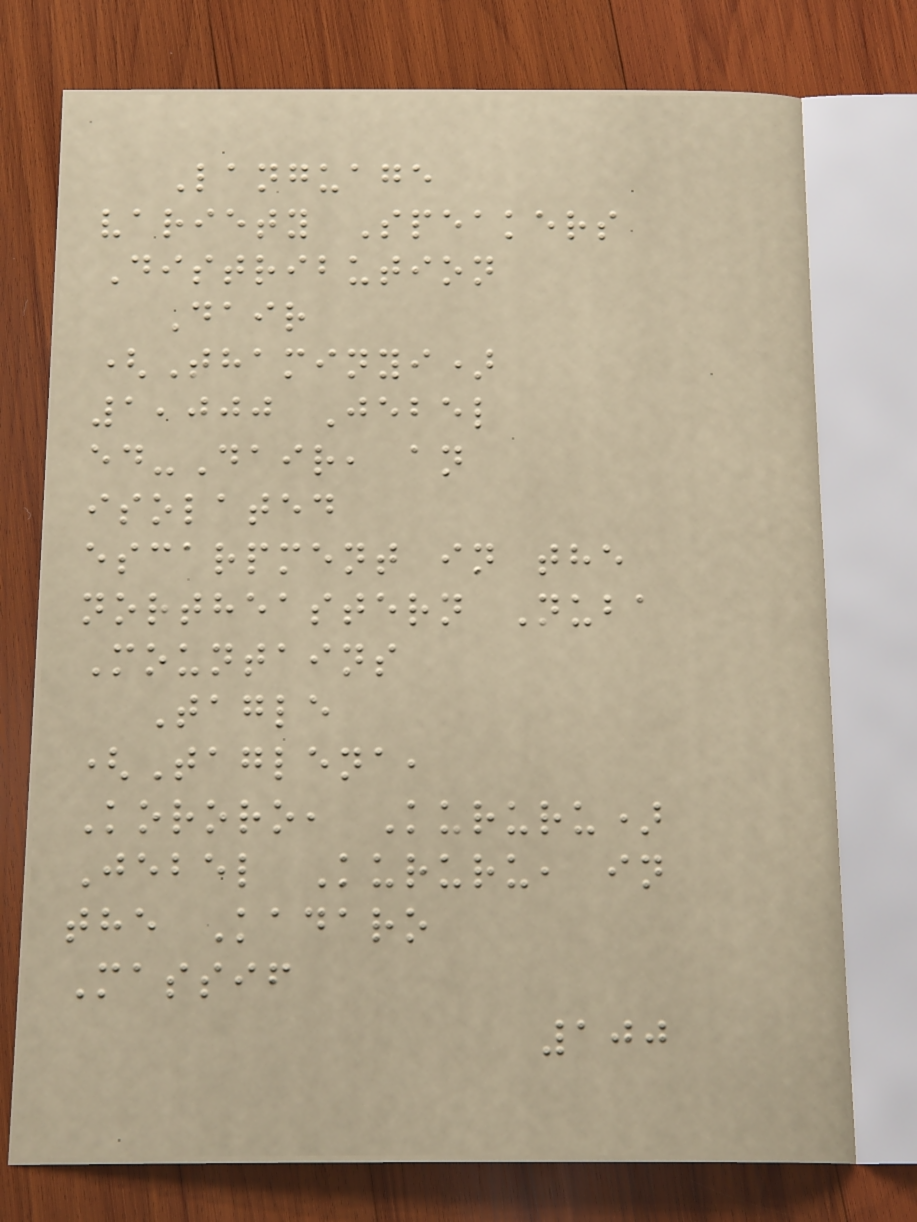Language
variety Speakers
Distribution
Dair
(Thaminyi)
1,000 Jebel
ed-Dair, an
isolated
escarpment in the
northeastern Nuba
Mountains
Tagle
(Taglena,
Kororo, Kururu)
Jebel Kururu, in
the Kadaro
Massif
100
